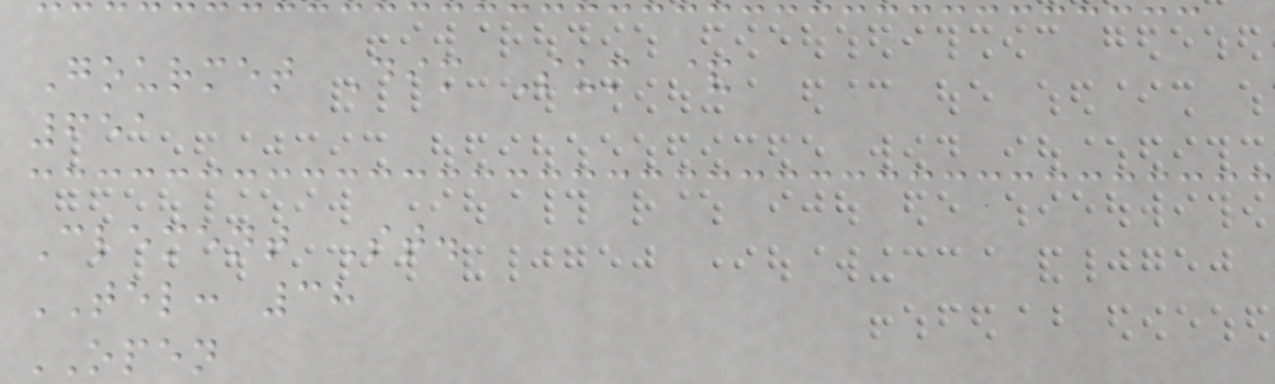Gourmet Dim Sum &
651
Clement St.
TEL: 38
OPEN
